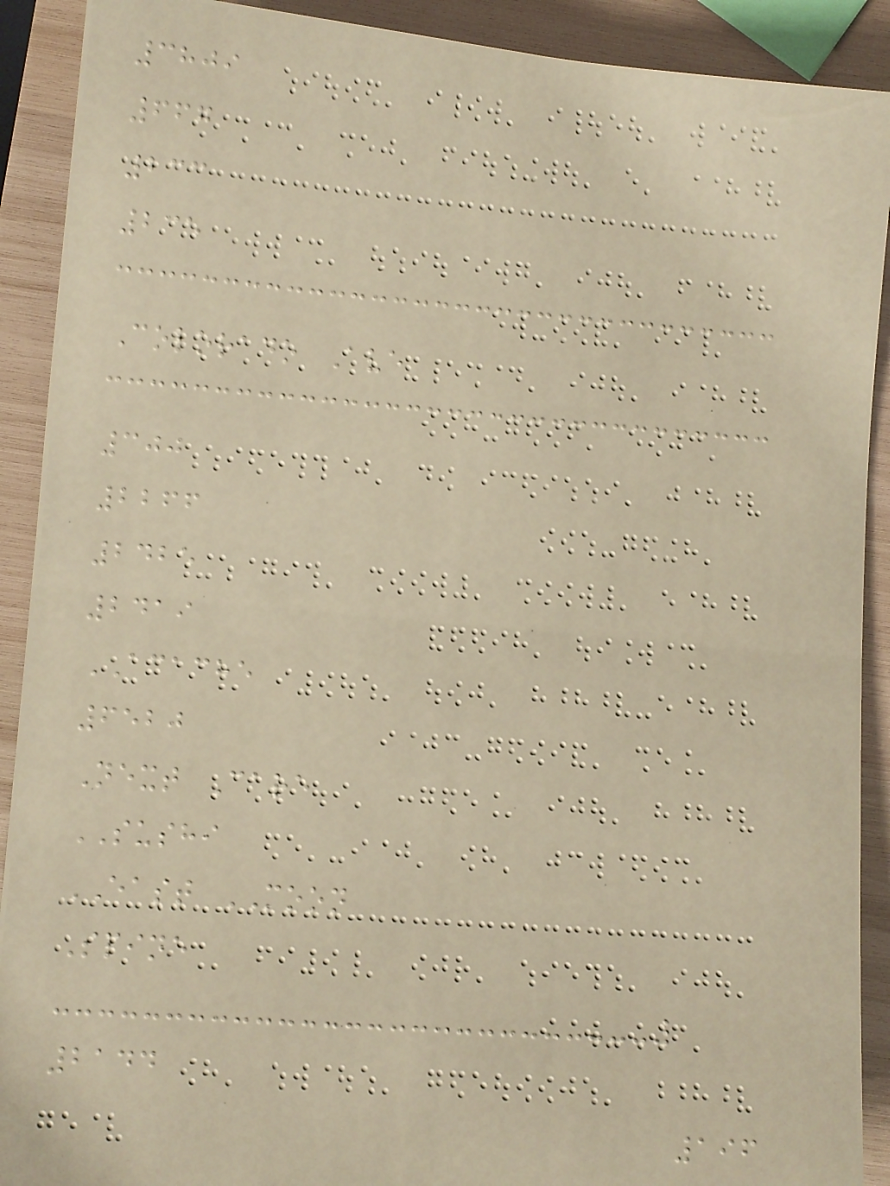3809
667
233
235
Colorado Ave
300
2266
2425
2419
ACACHE
6520
Next Care
SUSHI
EAST MOON
Spine
2144
196
